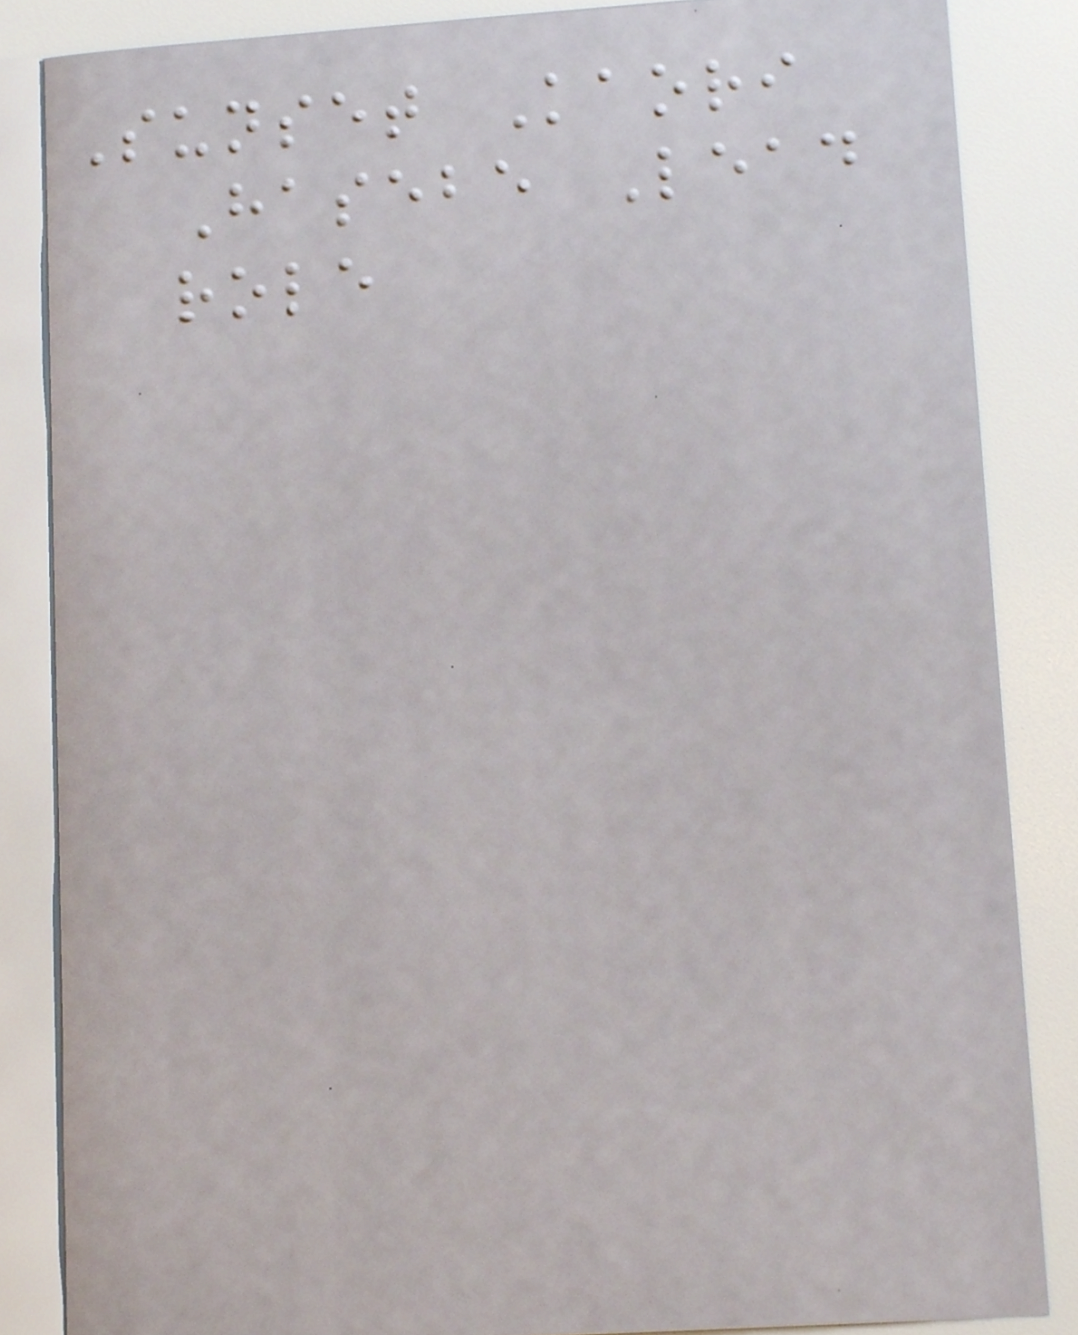Sunset Kaori
Hasebe Lead
role
